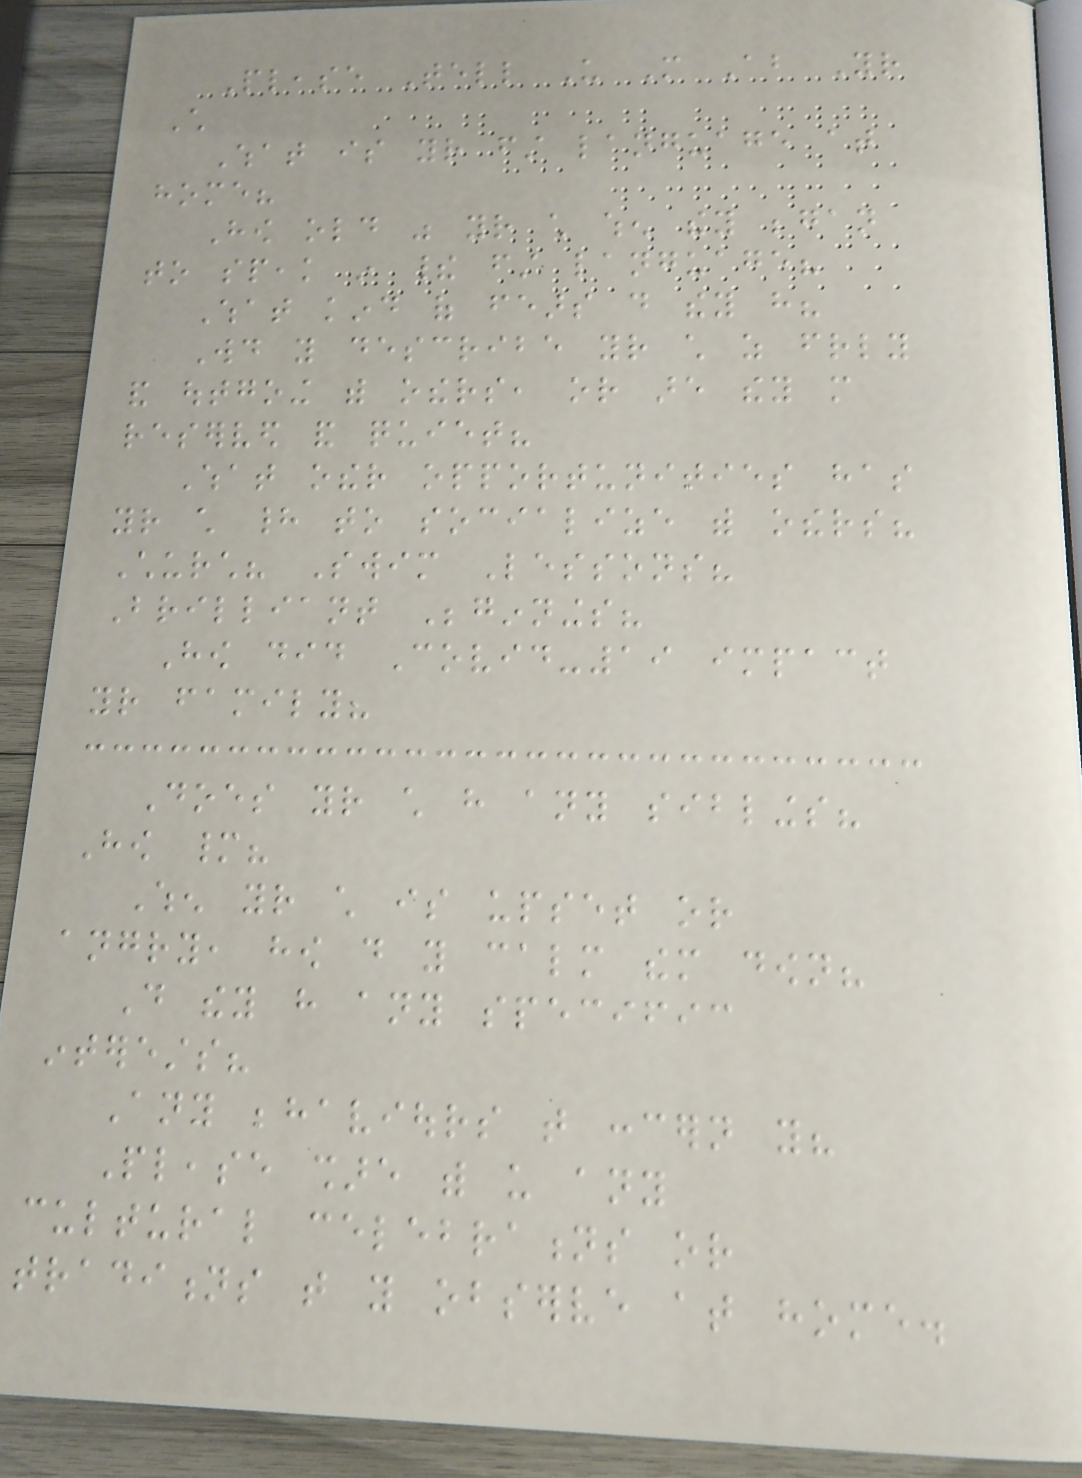Please Tell Us More About Your
Child
What is your first language at
home?
How old was your child when they began
to speak in their first language?
What kind of fears do they have?
Would you describe your child as friendly
and outgoing with others, or are they more
reserved and quiet?
What other opportunities has
your child had to socialize with others?
Church? Swim Lessons?
Brilliant Beginnings?
How did Covid-19 impact
your family?
Does your child have any siblings?
How many?
When your child is upset or
angry, how do you calm them down?
Do they have any specific
interests?
Any behaviours that concern you?
Please share with us any
cultural celebrations or
traditions that you observe at home.
